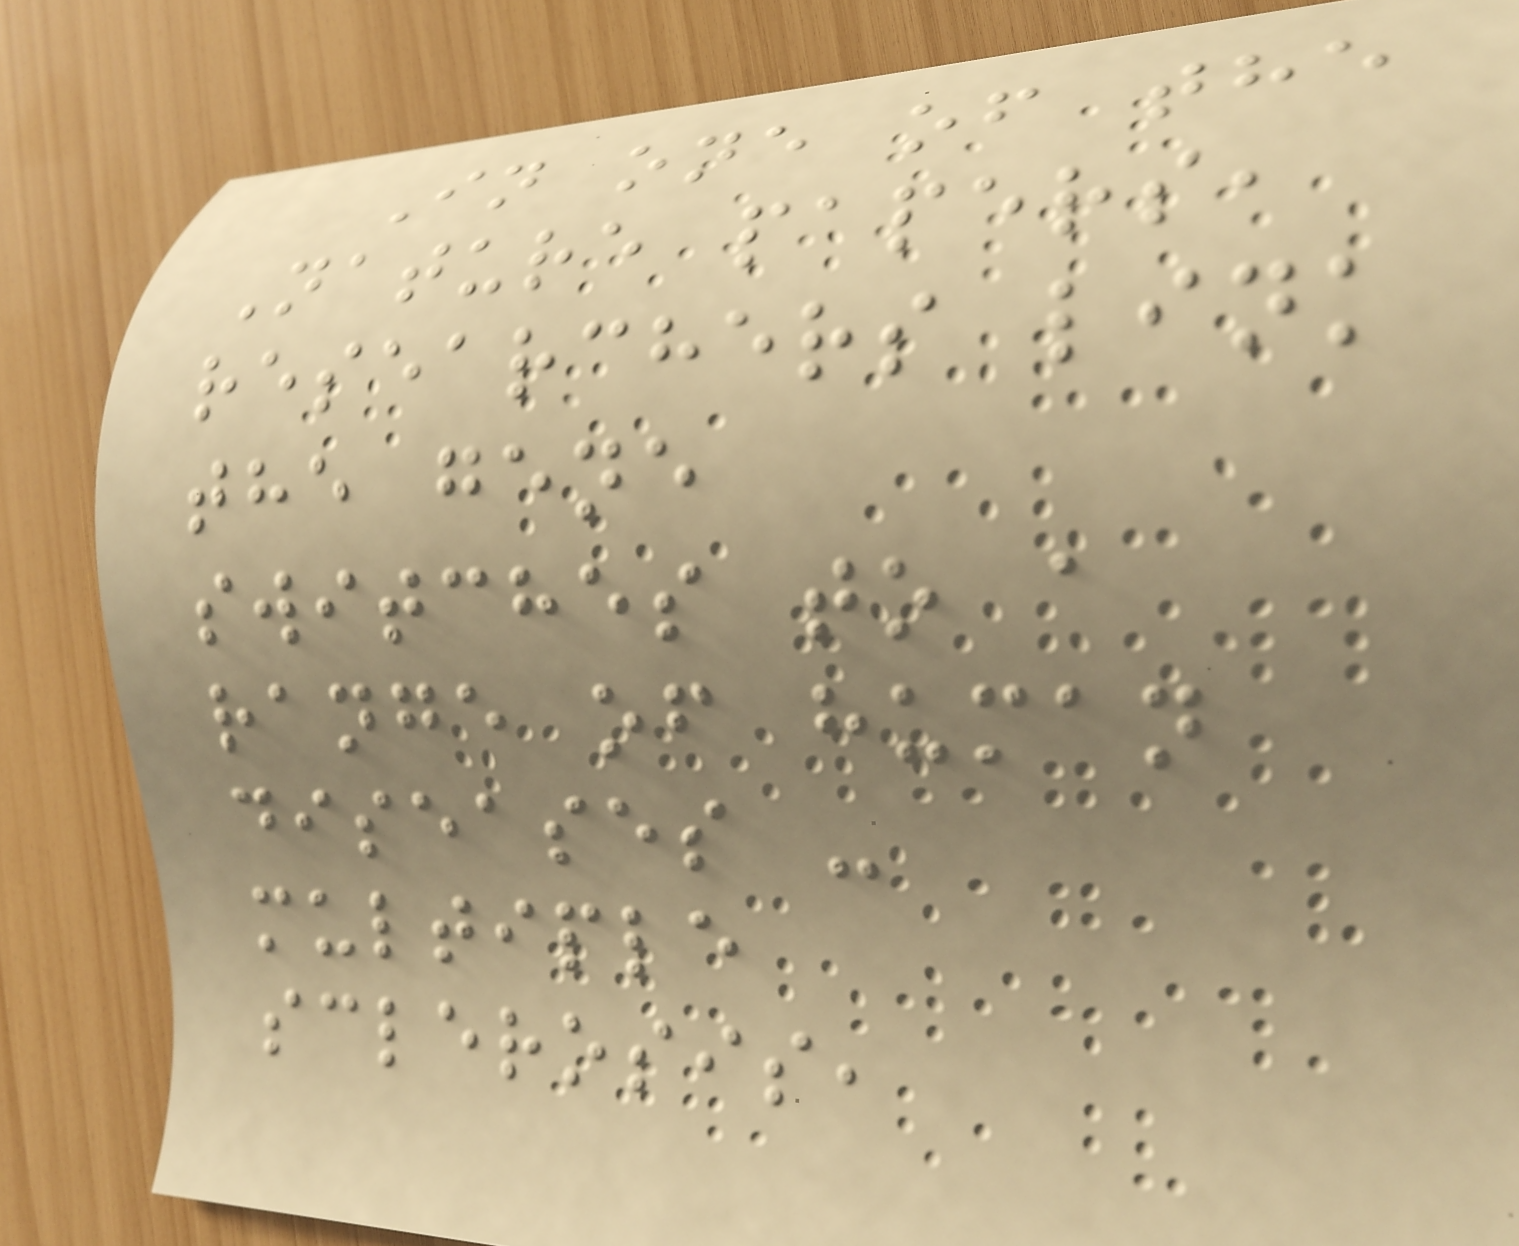In one of the
Nature papers,
researchers link
the gene
switches to a
range of human
diseases -
multiple
sclerosis,
